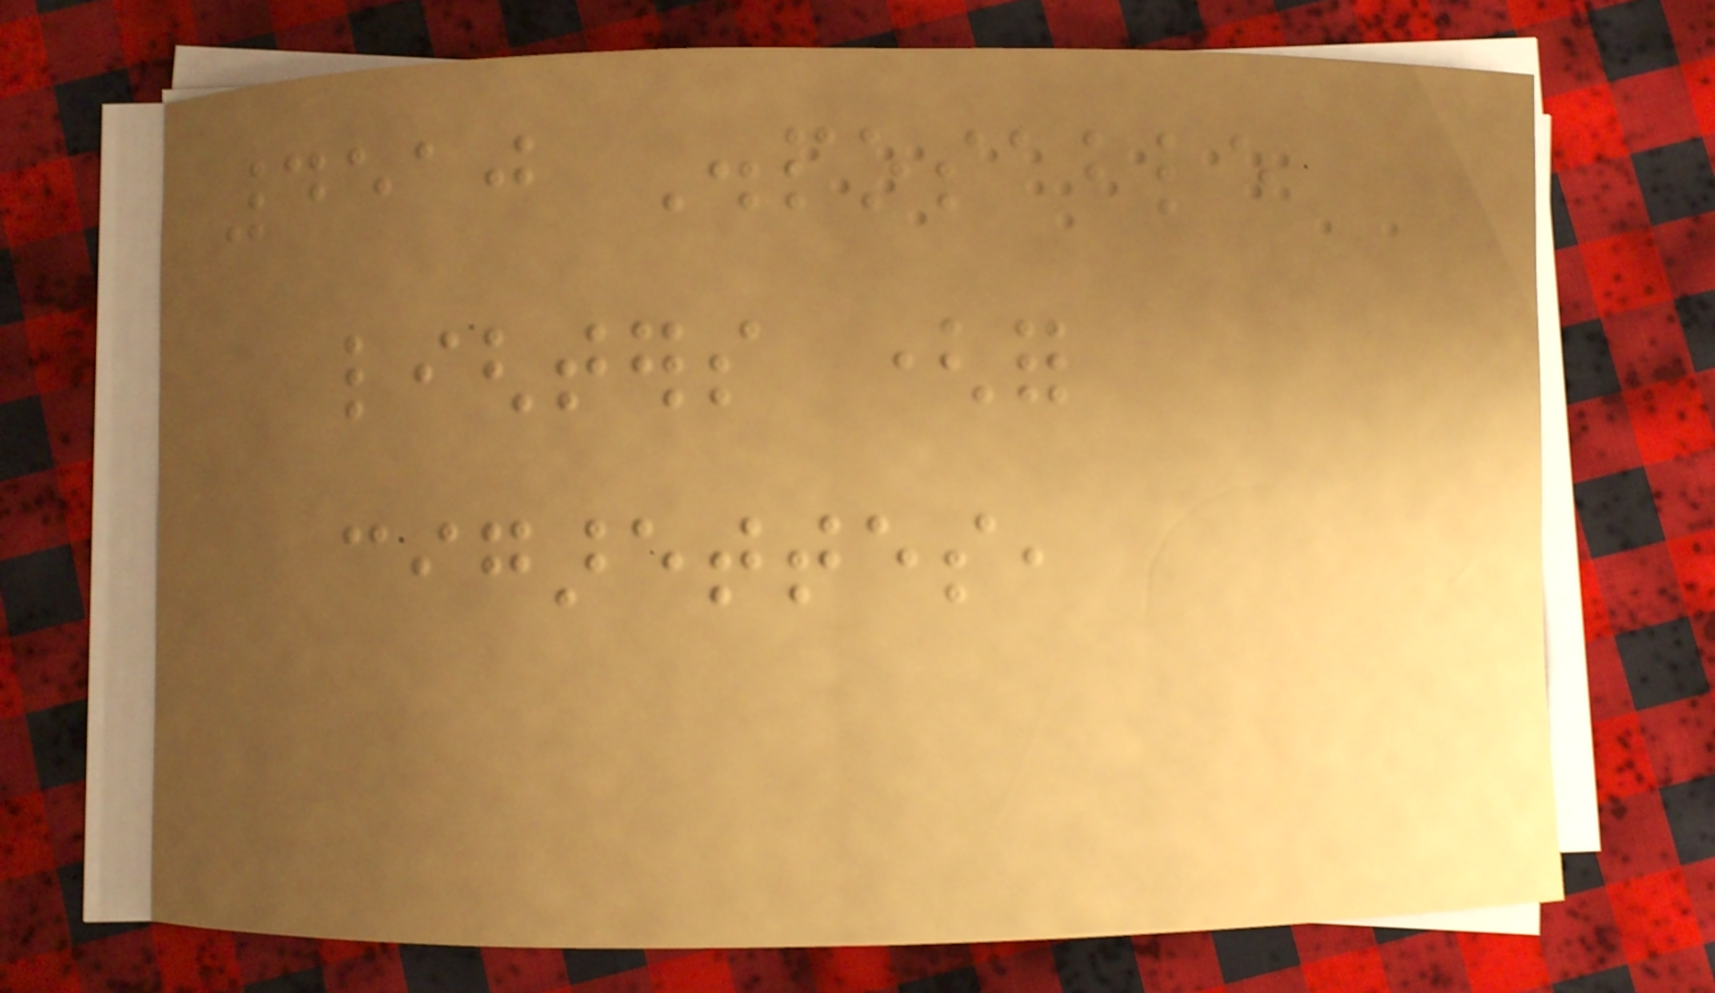4510 Disposable
lighters (for
cigarettes,
